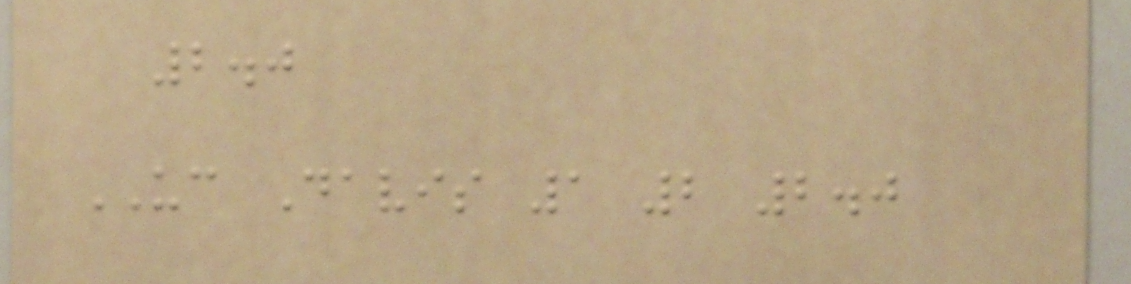2.0
UC Davis 1 2 2.0
